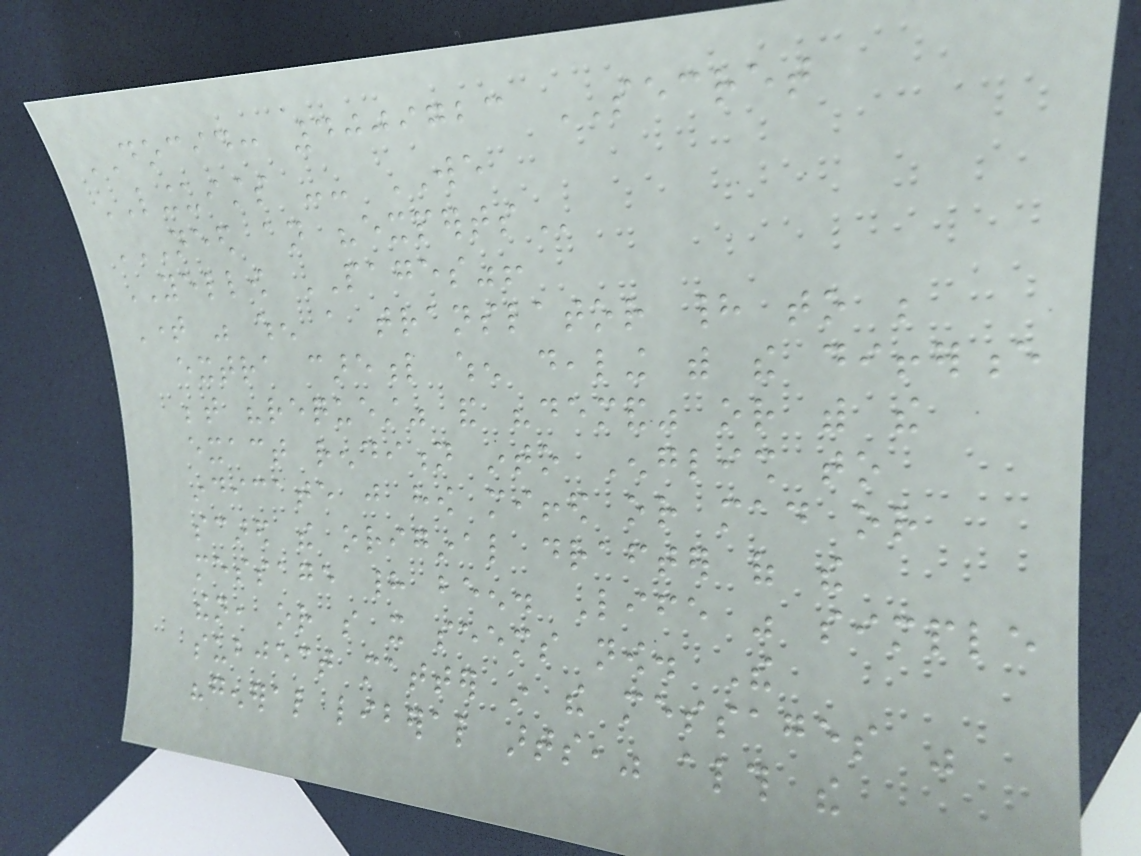DOCID: 4009723 SECRET
LINGUISTS -- WE
NEED AN "EXPERTS
YELLOW PAGES"!
Time was when a translator had to be
extra careful when dealing with the difference
between "request" and "demand" or with the
exact rendition into English to
indicate just how miffed or mad or
scared the original drafter of the
message had been. Life was simple
then, or so it seems now. The
subject matter in the messages was
"general liberal arts," although the
